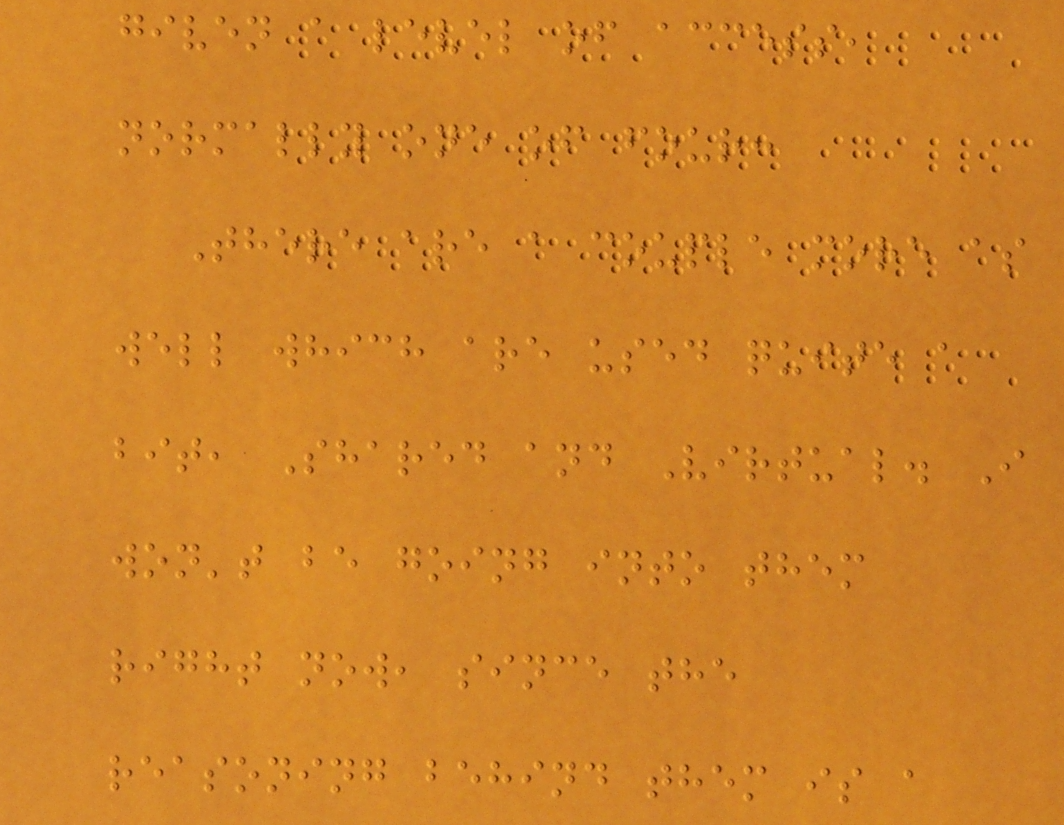given a level of access,
normally one of four:
There are a couple more as
well which are used quite a
bit, Shared and Virtual. I
won't be going into them
right now, since the
reasoning behind them is a
